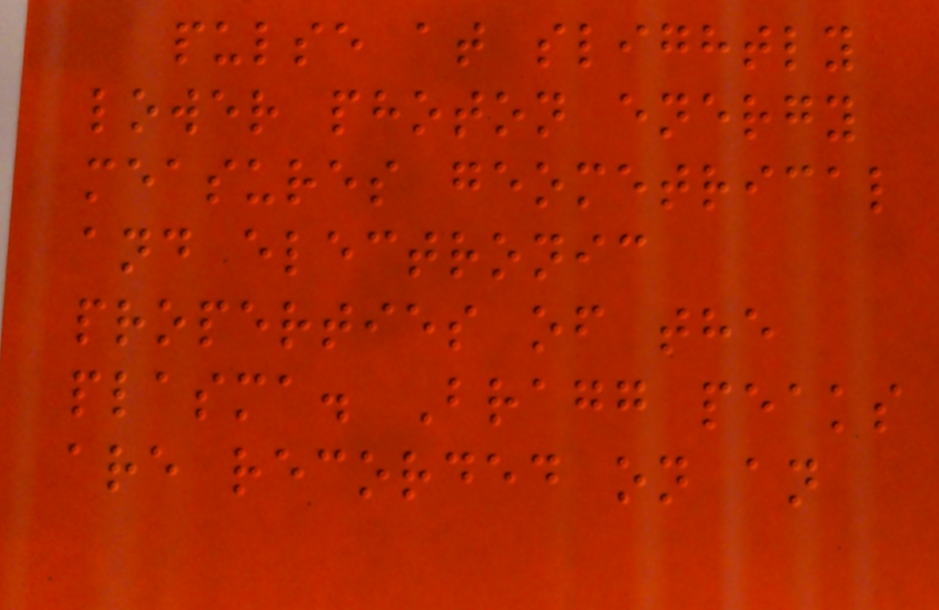pulse at slightly
lower photon energy
measures geometrical
and electronic
properties of the
plasma. Bragg peaks
are recorded on an
